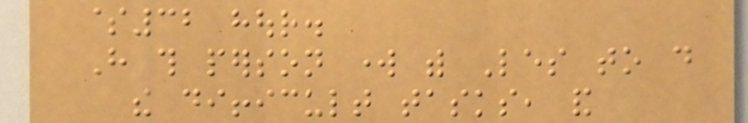$32 hour.
Have this person work with Les to do
the difficult tasks, and
